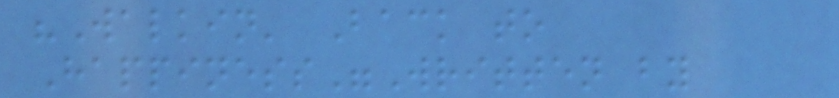"Walkin' Back to
Happiness"Written by
